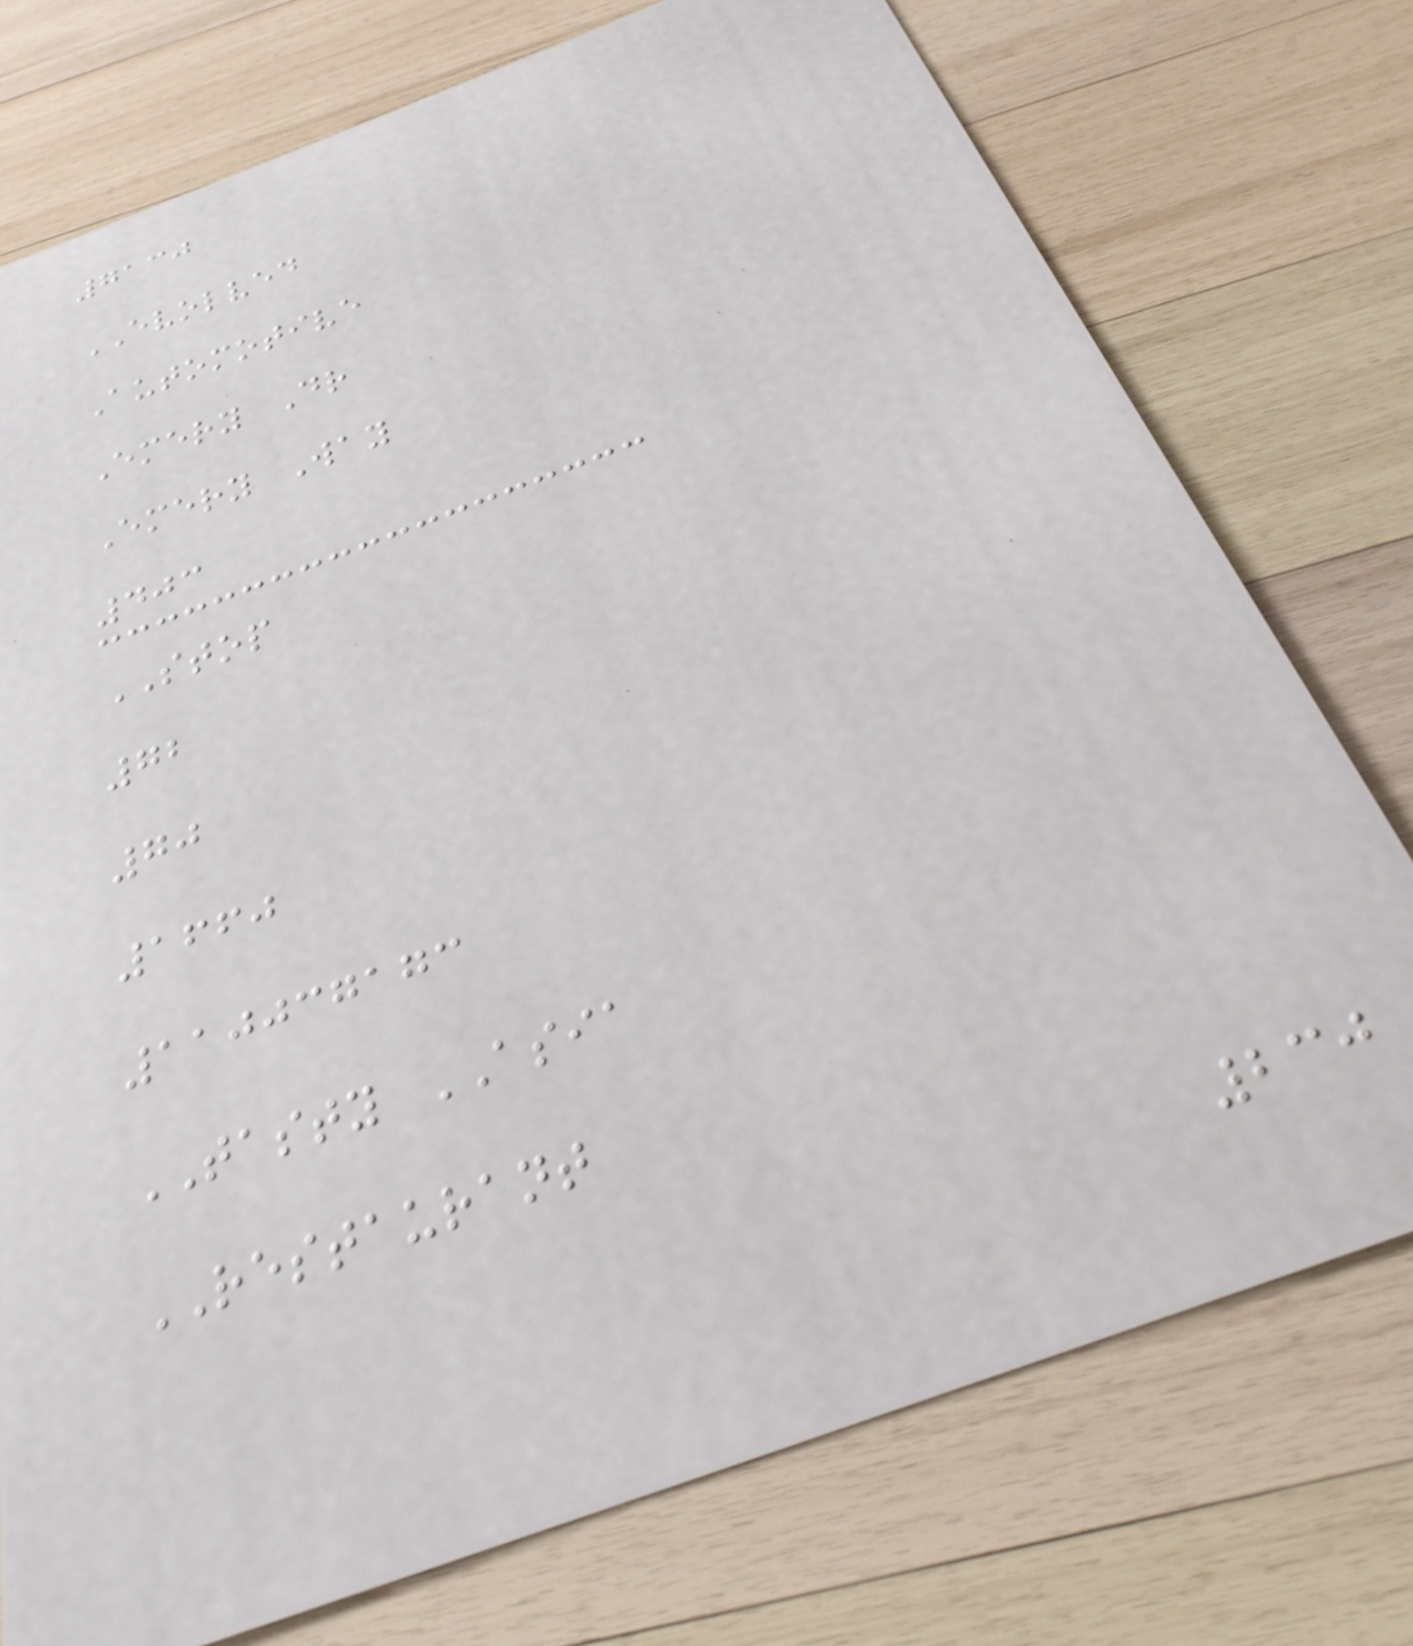7130
EVOLVED
Automotive
Emery Dr
Emery Way
403
STOP
72
70
1660
110037173
TASTY ASIA
RESTAURANT
230
